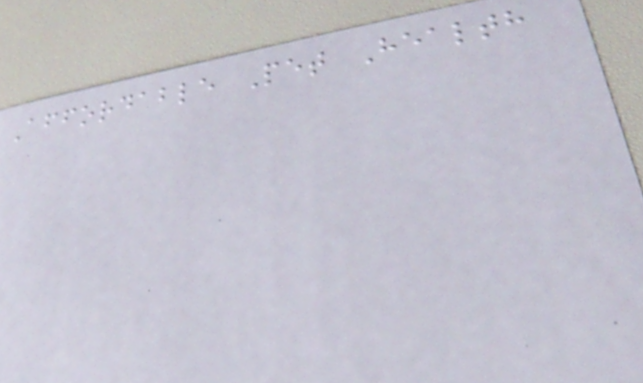Affordable Pet Health
